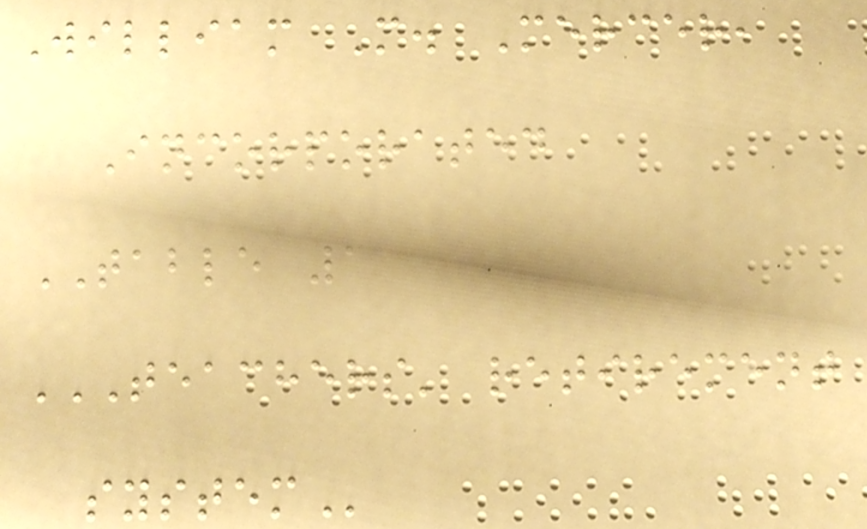William M. Mercer,
Incorporated
TABLE 1
TEACHERS' RETIREMENT
SYSTEM
